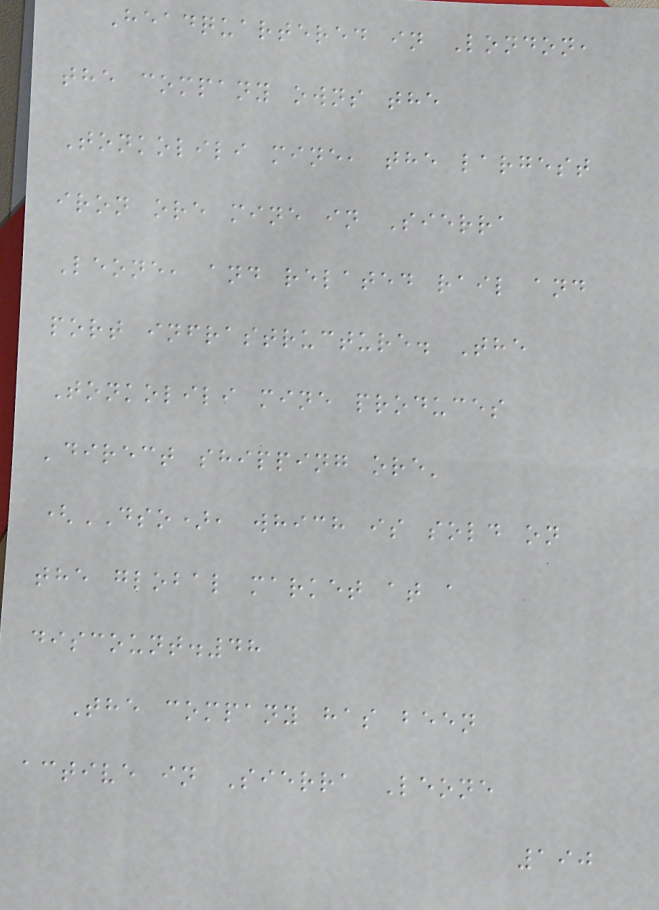Headquartered in London,
the company owns the
Tonkolili mine, the largest
iron ore mine in Sierra
Leone, and related rail and
port infrastructure. The
Tonkolili mine produces
'direct shipping ore'
(DSO), which is sold on
the global market at a
discount.48
The company has been
active in Sierra Leone
190
